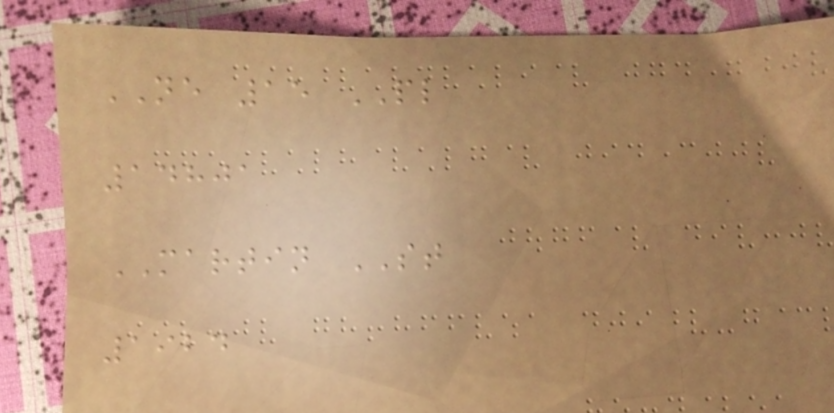NE 15 PL
14801
MARTIN ST
1924
